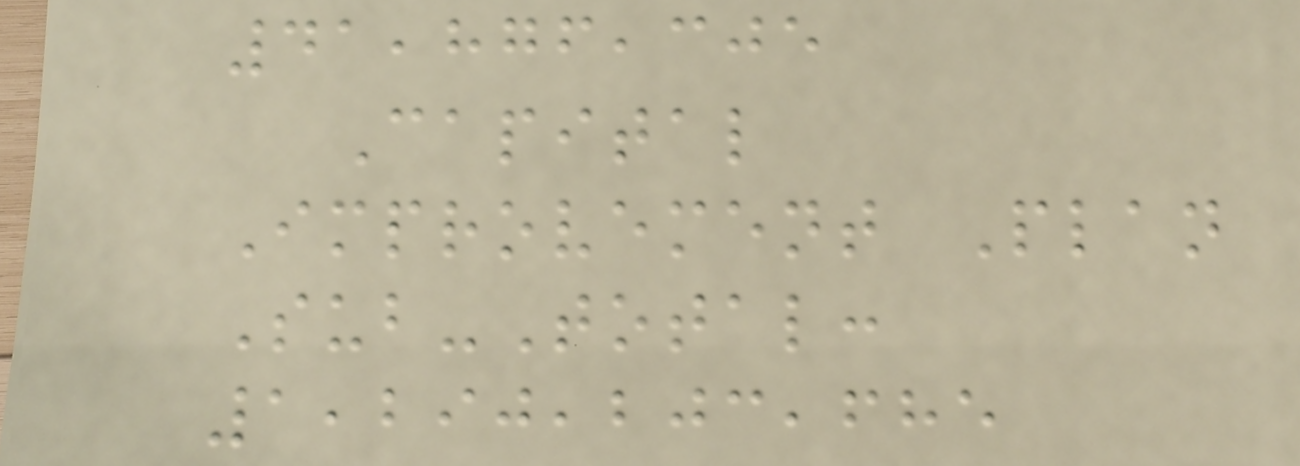41,876,305
Capital
Improvement Plan
Sub-Total:
1,290,203,685
